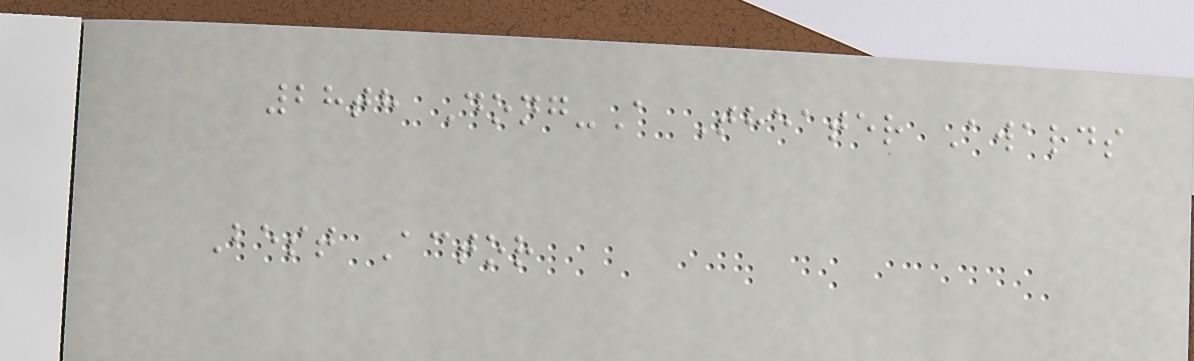28th Dong-A Theater Awards
Best Actor
